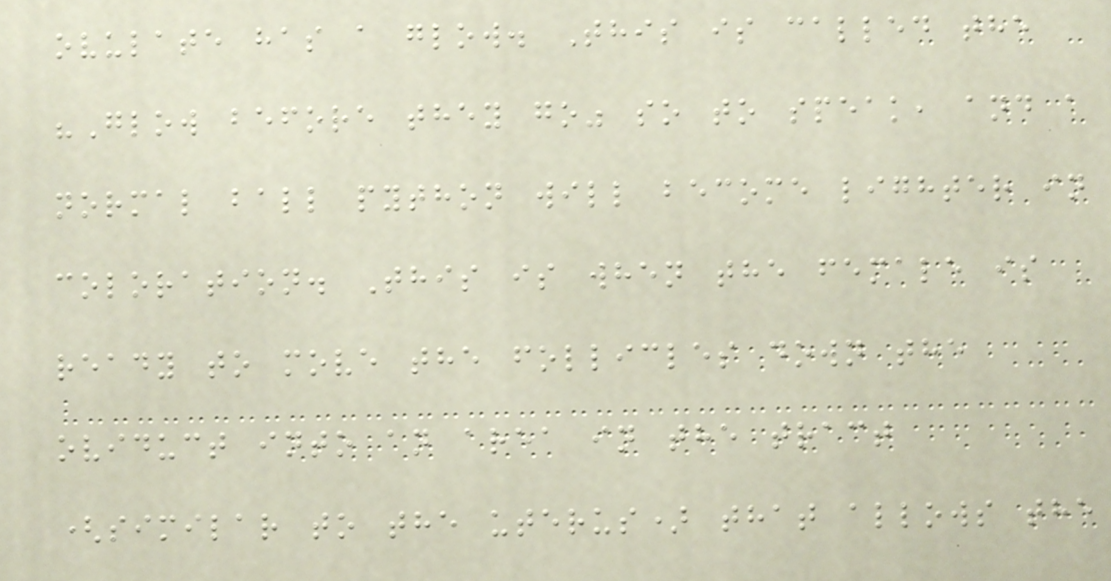ovulate has a glow. This is called the
"Glow before they go" so to speak, and a
normal ball python will become lighter in
coloration. This is when the female is
ready to move the follicles down the
oviduct into an area in the tract
(similar to the uterus) that allows the
